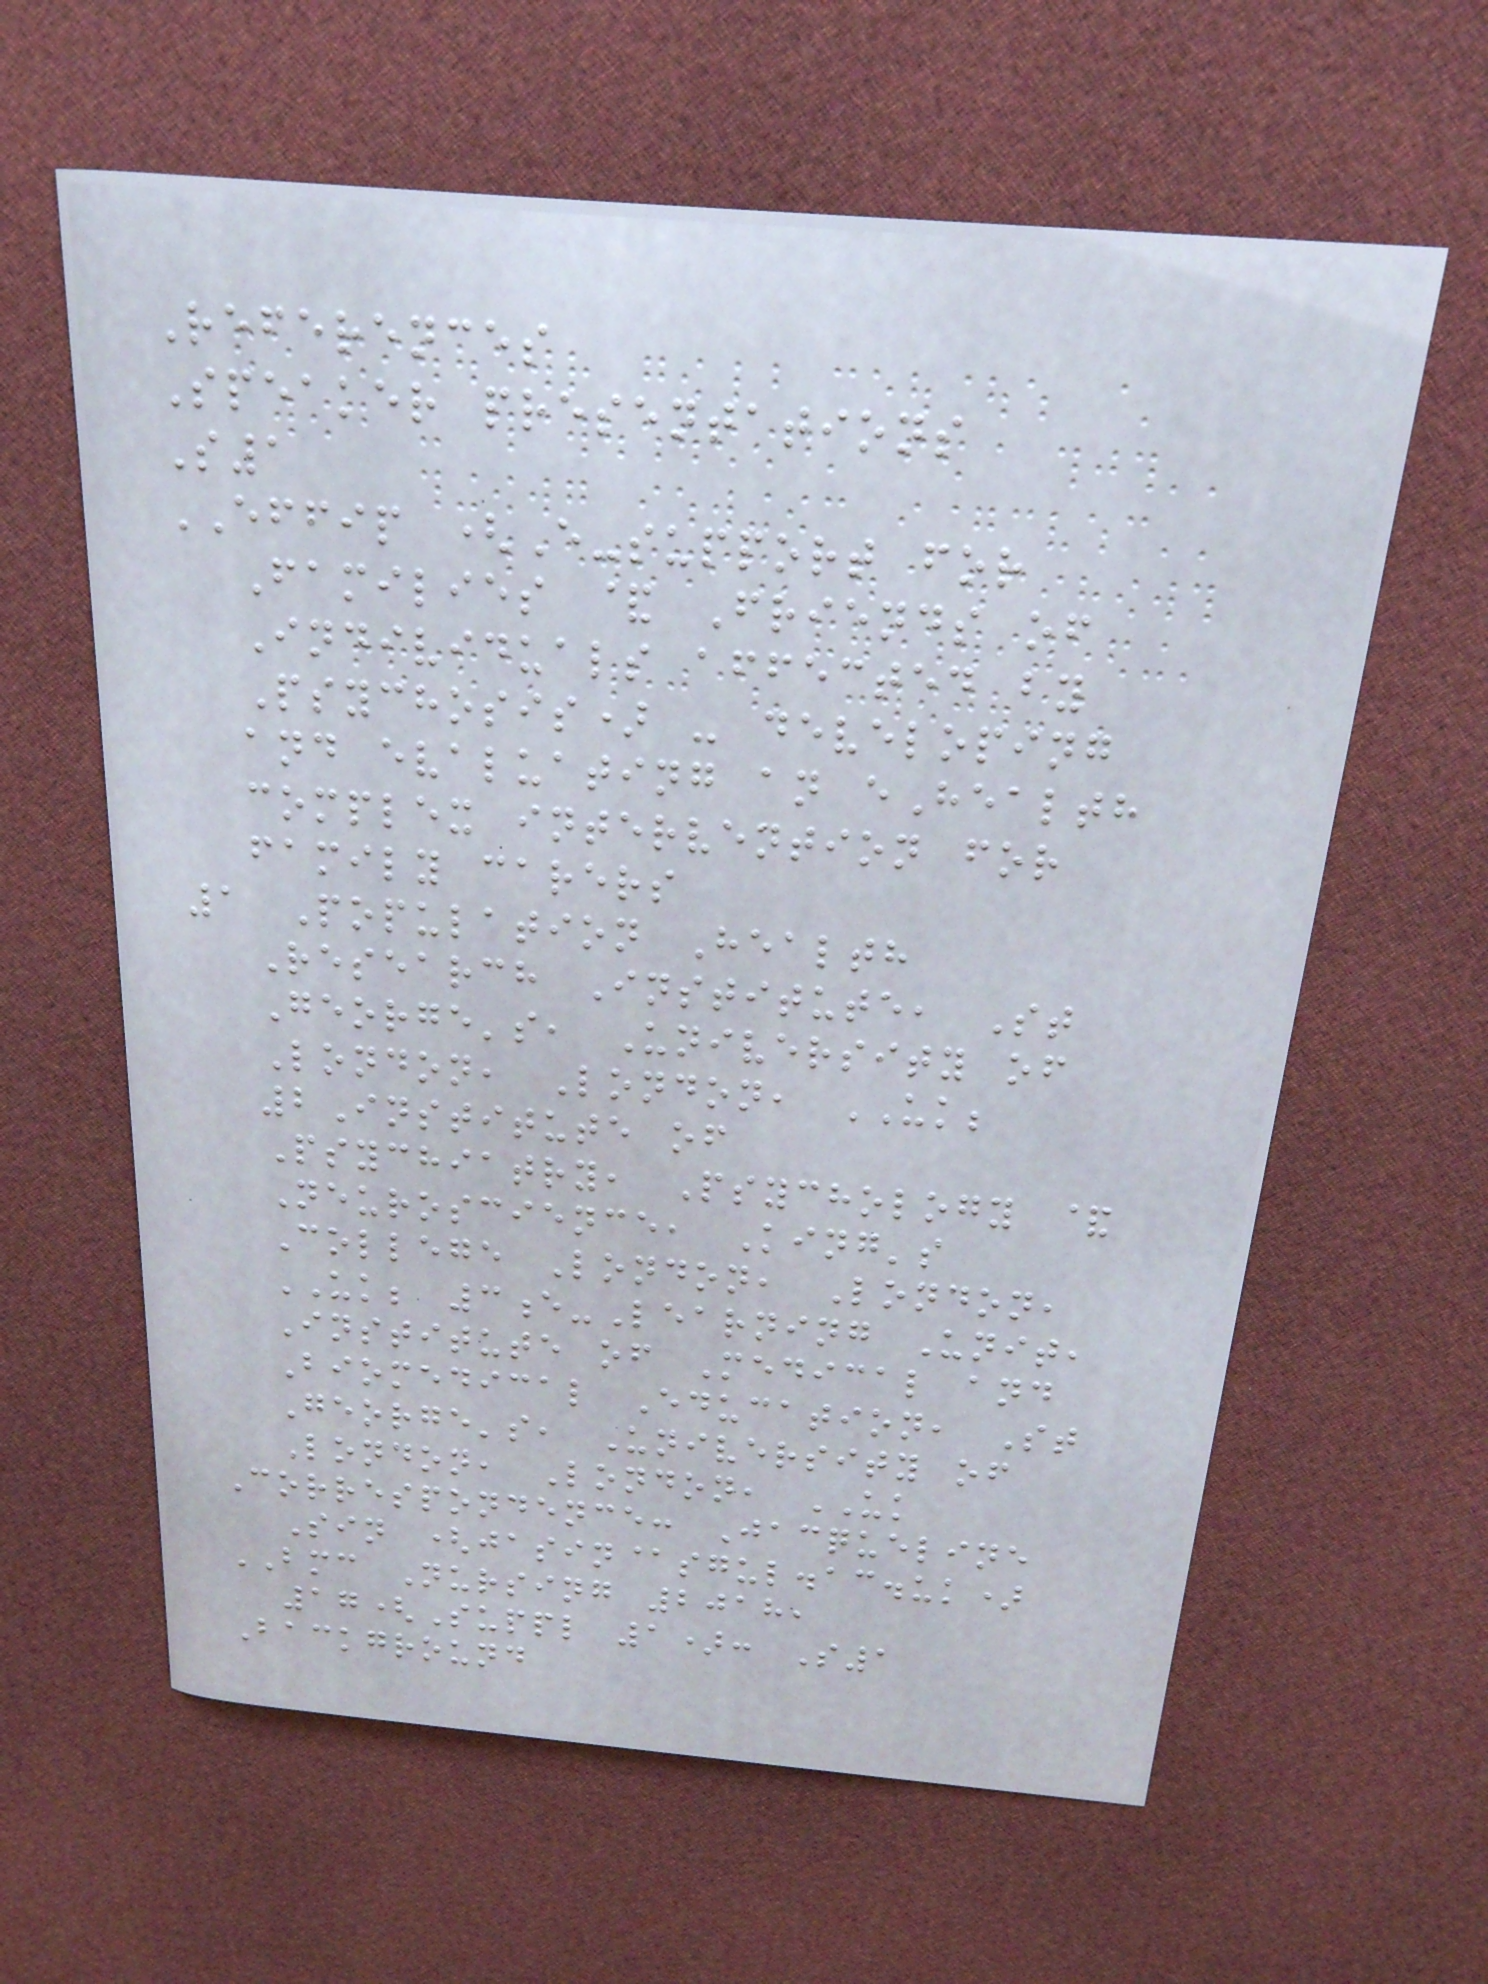References
Speaker presentations
S1
EFFIP (E-support for
Families & Friends of
Individuals affected by
Psychosis) - developing
and evaluating an eHealth
complex intervention for
family carers
1 Population Health
Research Institute, St
George's, University of
London, London, UK;
2Institute of
Psychiatry, Psychology &
Neuroscience, King's
College London, London,
UK; 3e-Learning Unit,
Institute of Medical and
Biomedical Education, St
George's, University of
London, London, UK
Correspondence: Jacqueline
Sin (jasin@sgul.ac.uk)
BMC Nursing 2018,
17(Suppl 1): S1
Background
